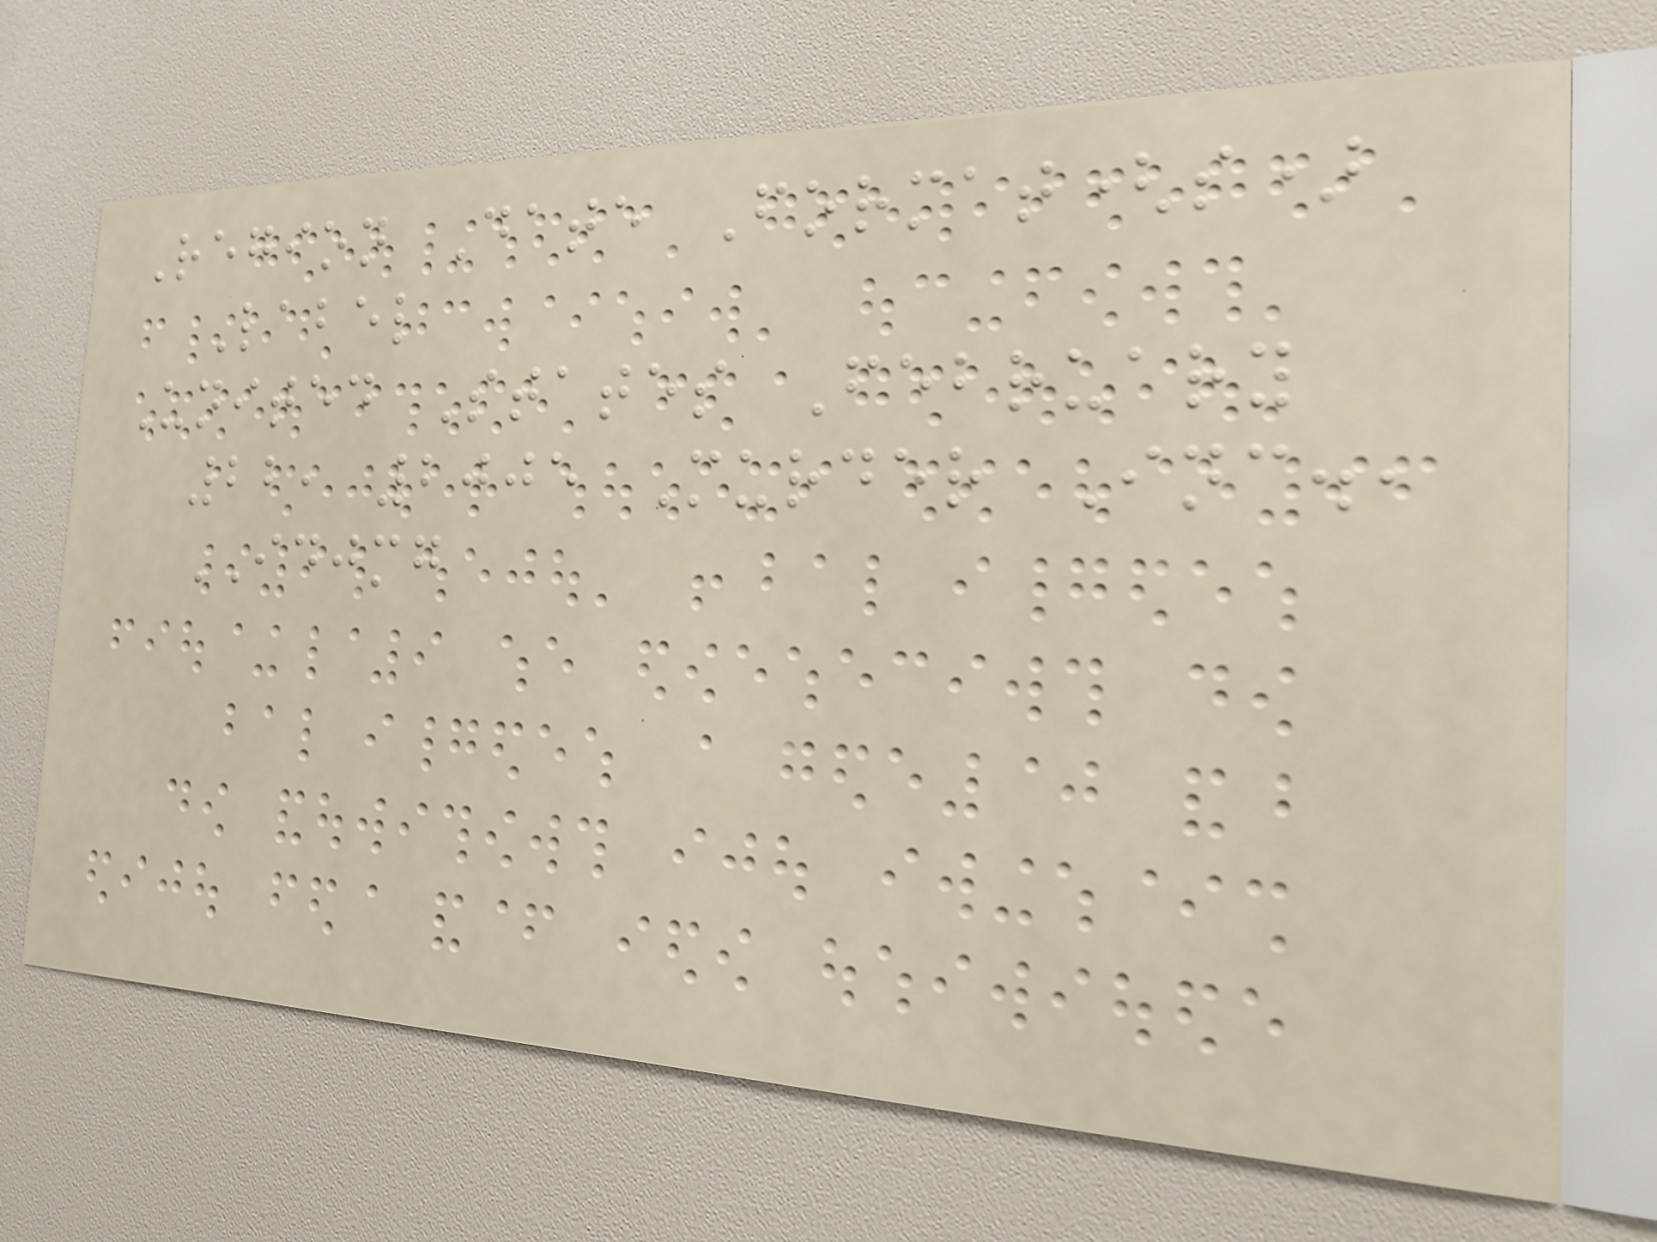Region Date Format(s)
Label
United States February
22, 2005 Murder Inc.,
IDJMG
